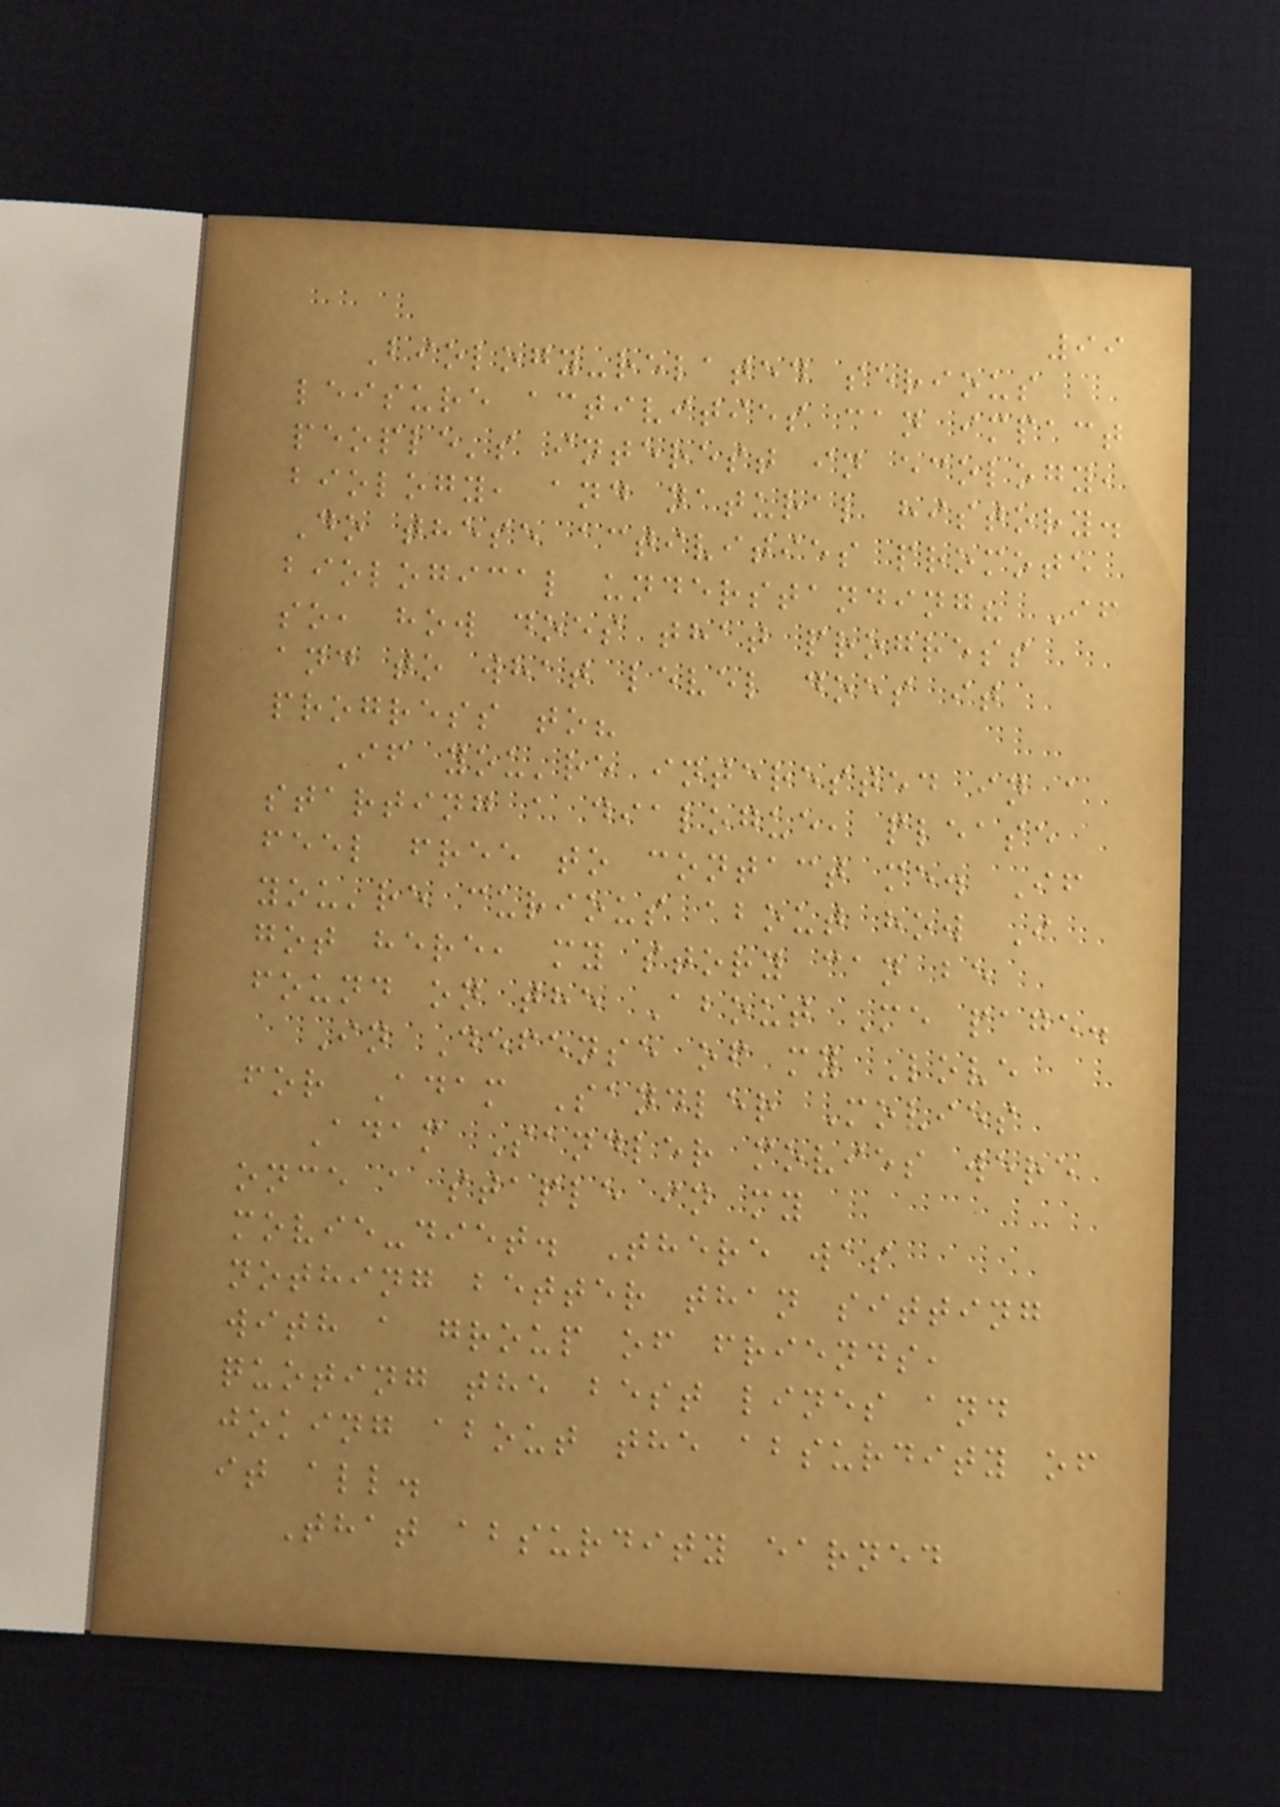99
Biology-related serious
leisure activities can impact
people's interest in ecology,
biology, and natural history.
Do these activities promote
biological understanding? If
so, how does that progress
and to what level does it
progress to?
If you're interested in a
starting a dialogue, please
feel free to contact me. If
you're curious about how I
got here, my story can be
found on the About Me page.
In Defense of my Love
for Adam Sandler Movies
Adam Sandler movies were
once a staple in my
movie-diet. There was
nothing better than sitting
with a group of friends,
quoting the best lines and
joking about the absurdity of
it all.
That absurdity earned
